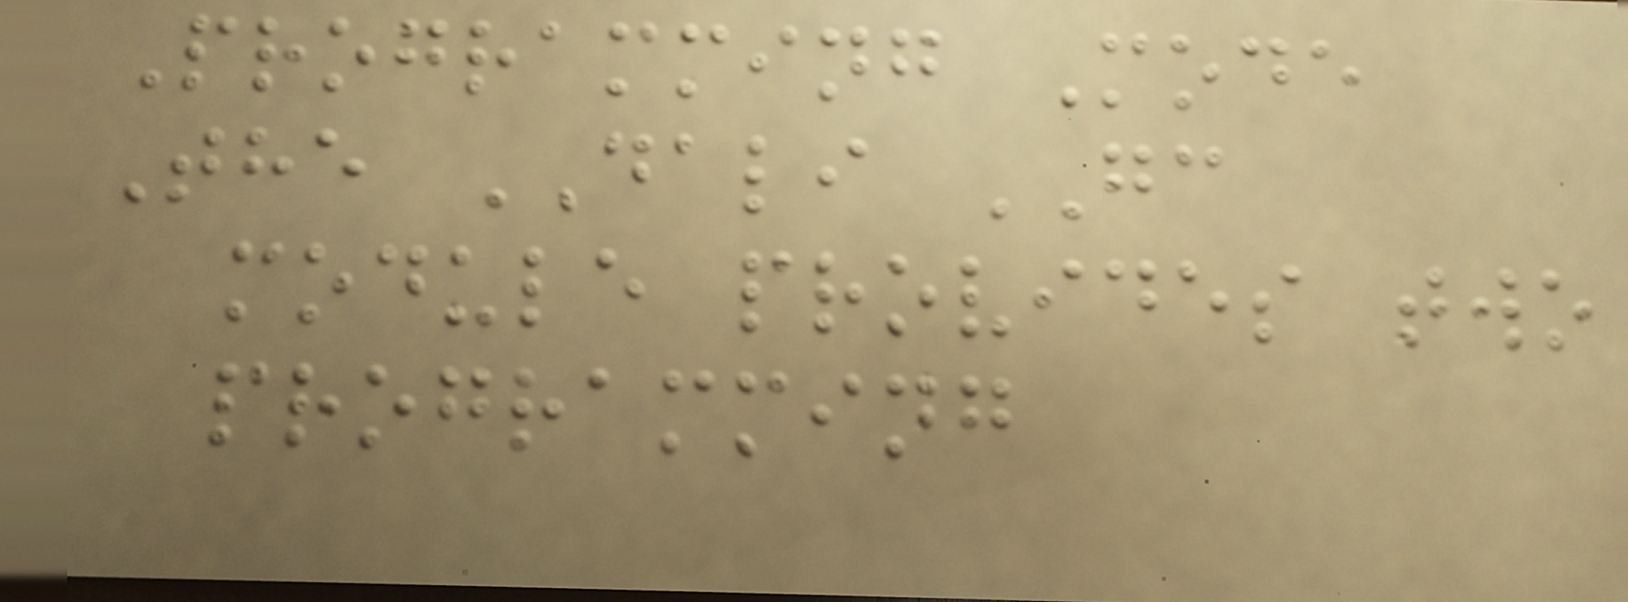Programming Mode
The DALI GC
module provides two
programming
